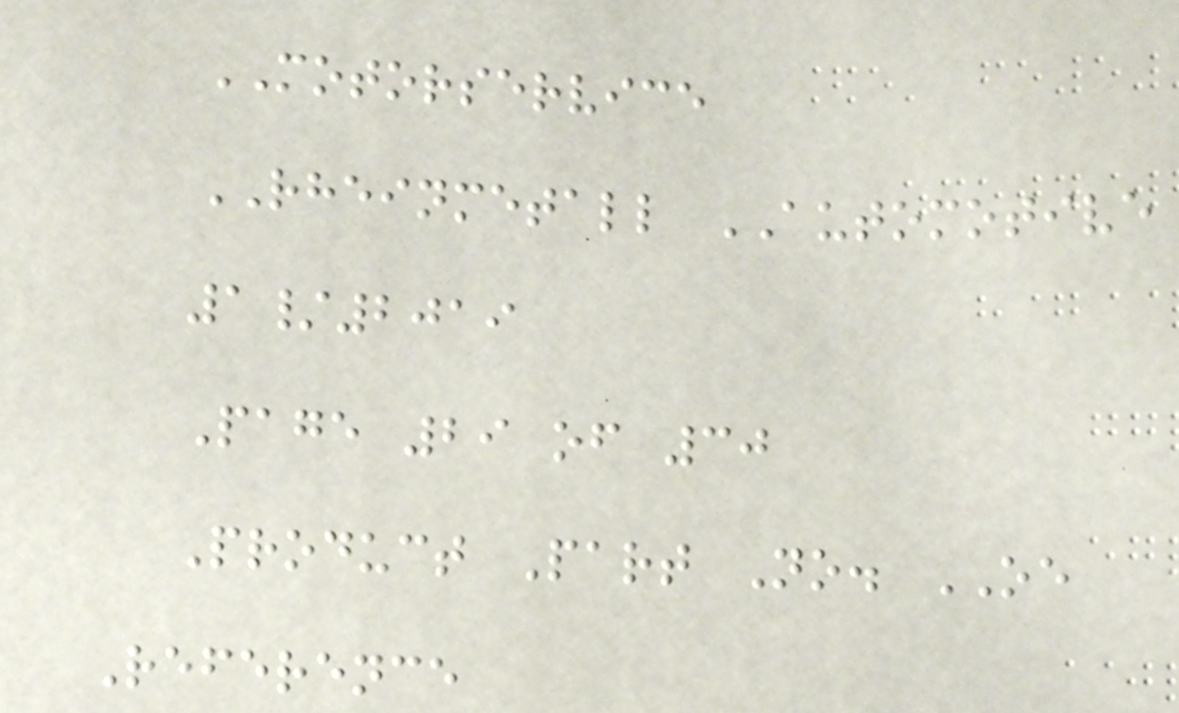MOTORSERVICE
RHEINMETALL AUTOMOTIVE
1/2019
Page 29 of 30
Product Part No. OE
Reference
